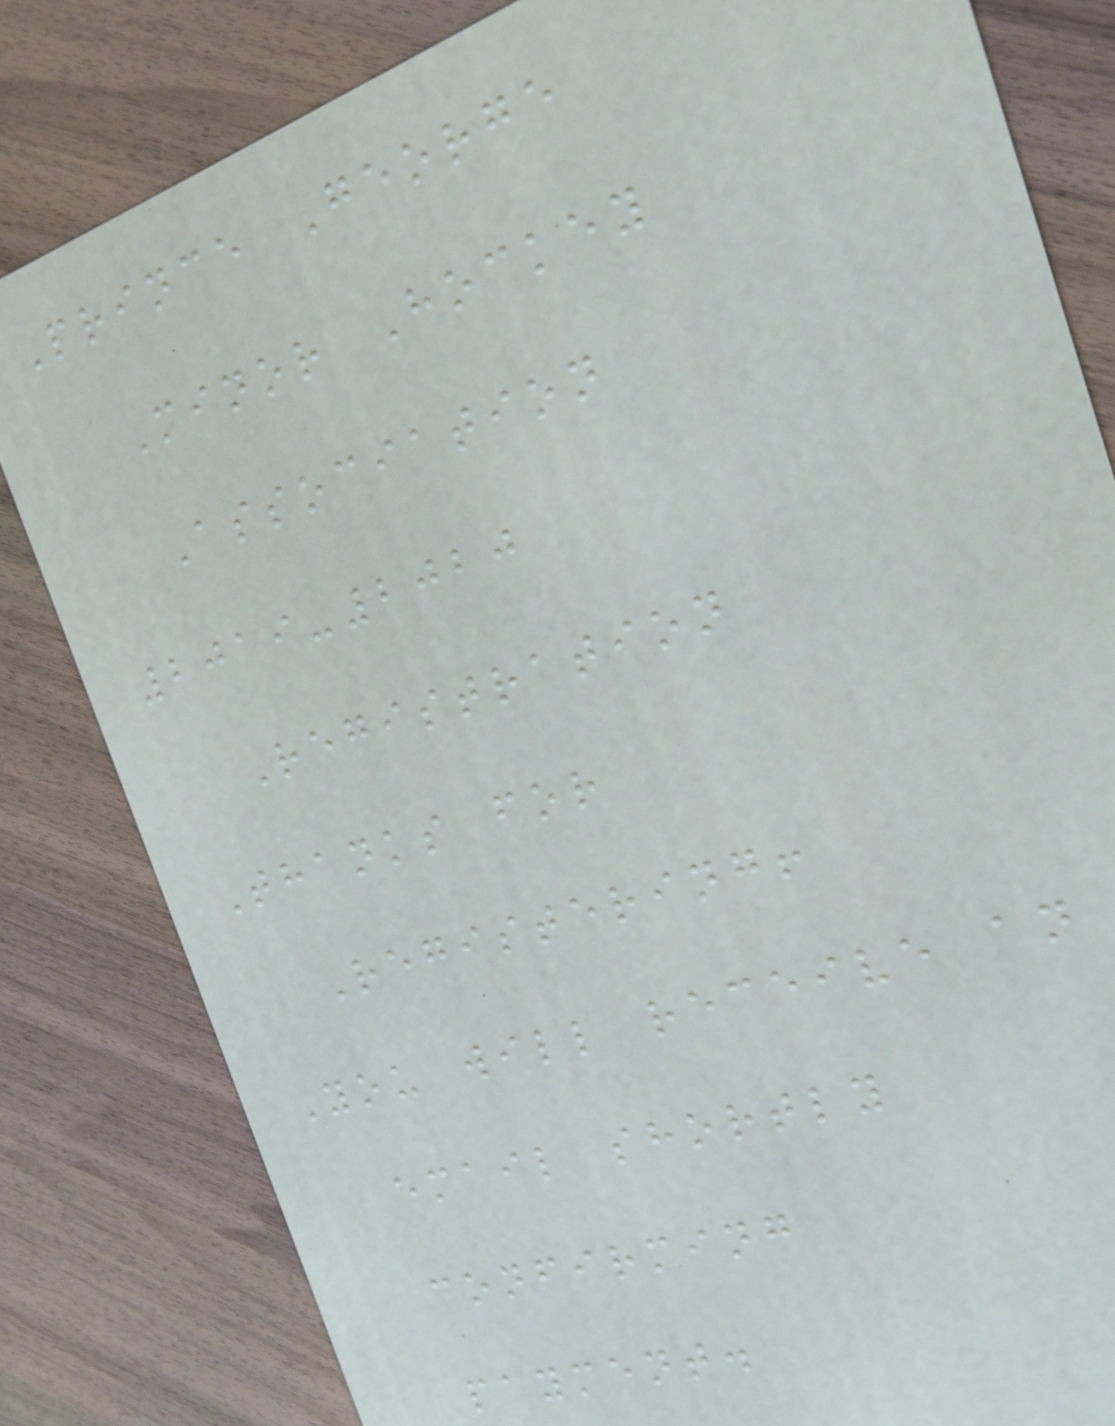Prince George
Minor Hockey
Association
2019-2020
Registration
Thanks for
Registering!
You will receive an
email shortly
confirming
payment.
